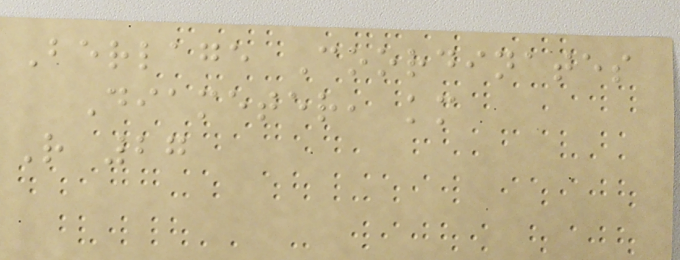Berlage Coordinates
Diameter, km
R 27
